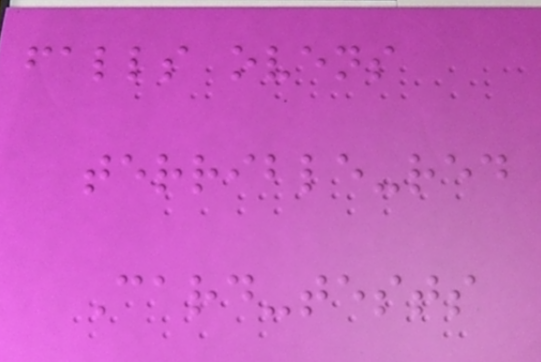falls ovens
terrible-red
Card-tests
